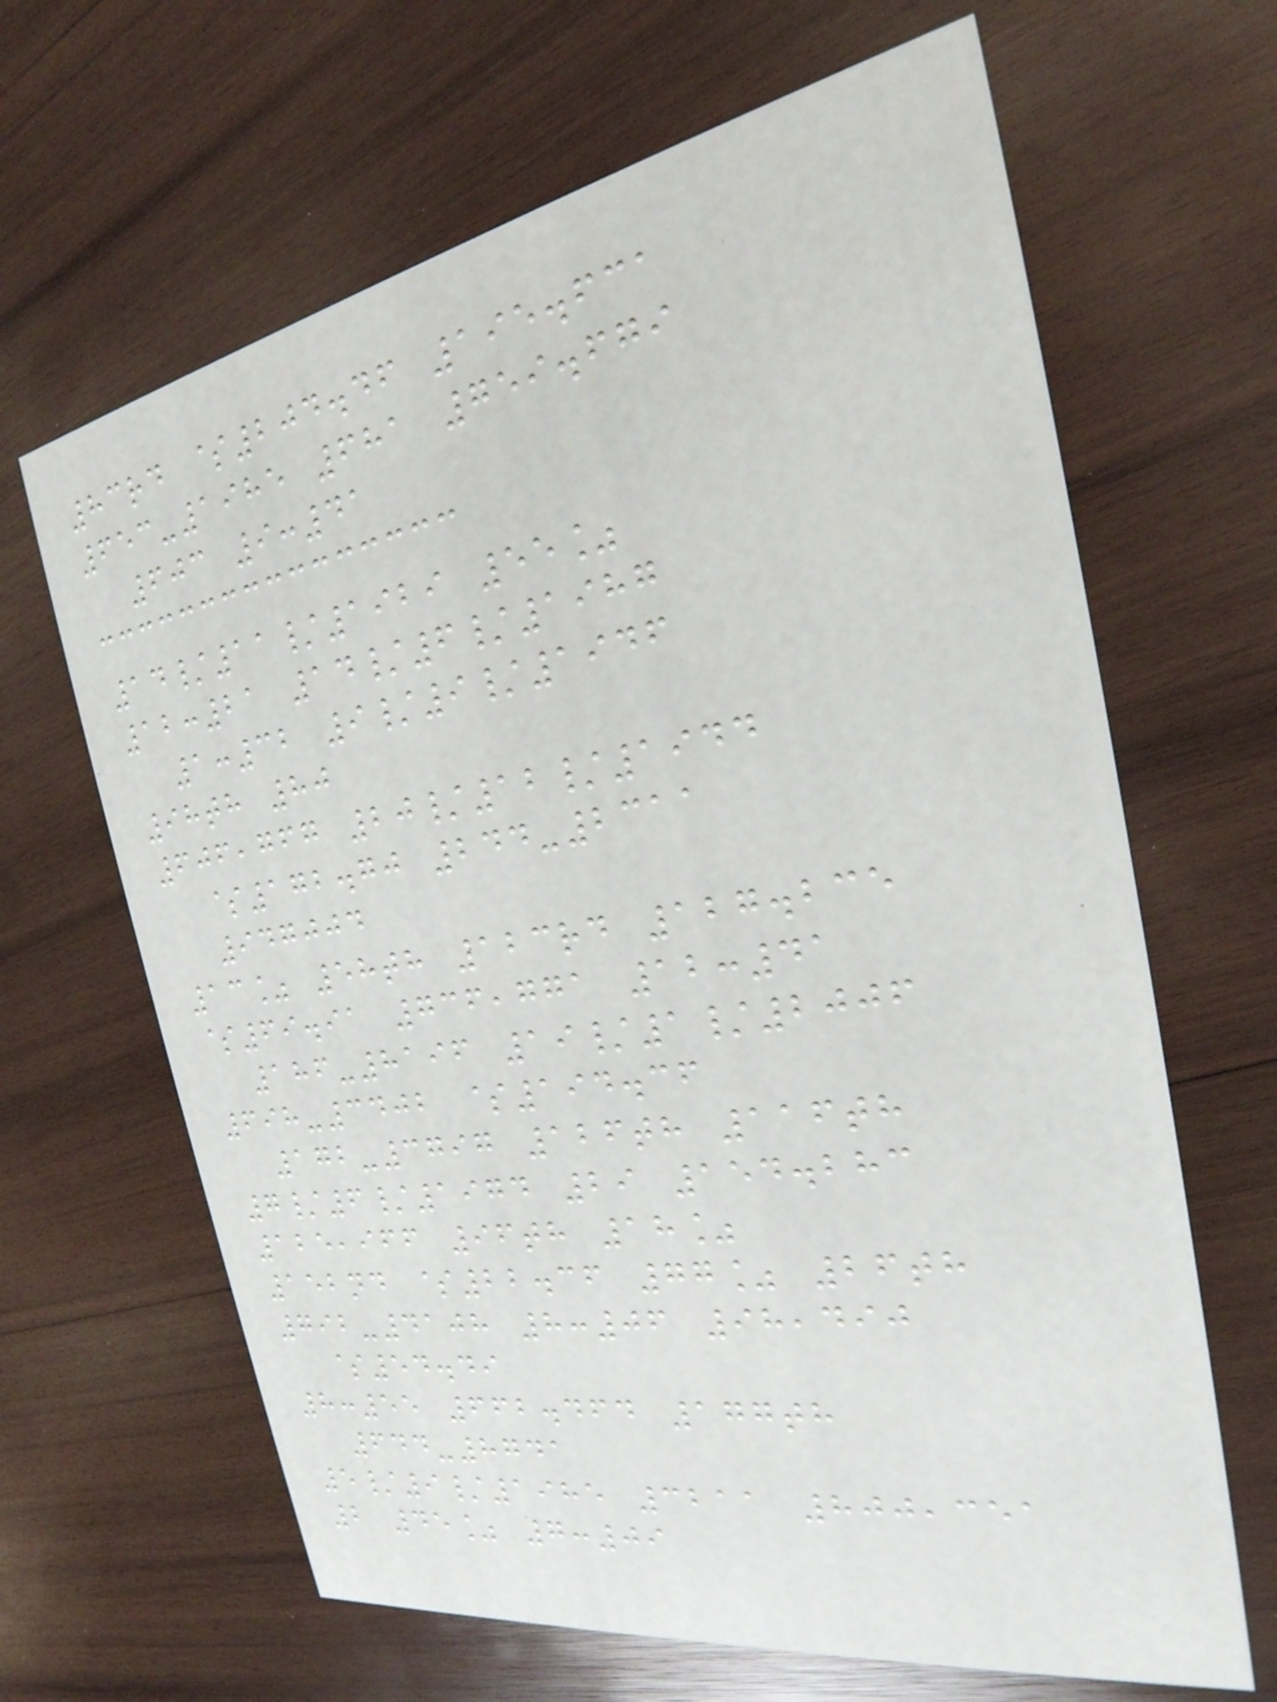83rd $204.46 195.631
653-1985 681 759.679
603 9:41
14/11/1929 55%
12:21 14/6/1987
1:32 9/9/1946
98th 80
606,767 20/12/1944
$172.70 244-2311
947004
13% 58th 123rd 127.235
$69.91 736,771 12:41
186-8196 19/1/2006
698-3402 $194.36
172-3797 126th 116th
7/6/1974 29 154.283
125,966 96th 18%
152nd $22.36 77% 26th
792-4108 8:06 98,490
$54.49
8:55 662.464 177th
644-8741
5/9/1985 3211 800,351
2 45% 7:09
